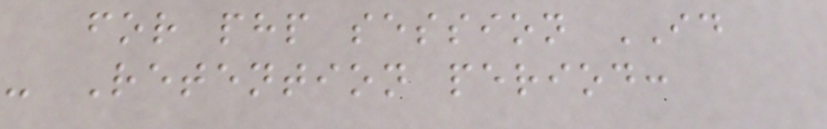for php session ID
- Retention period:
